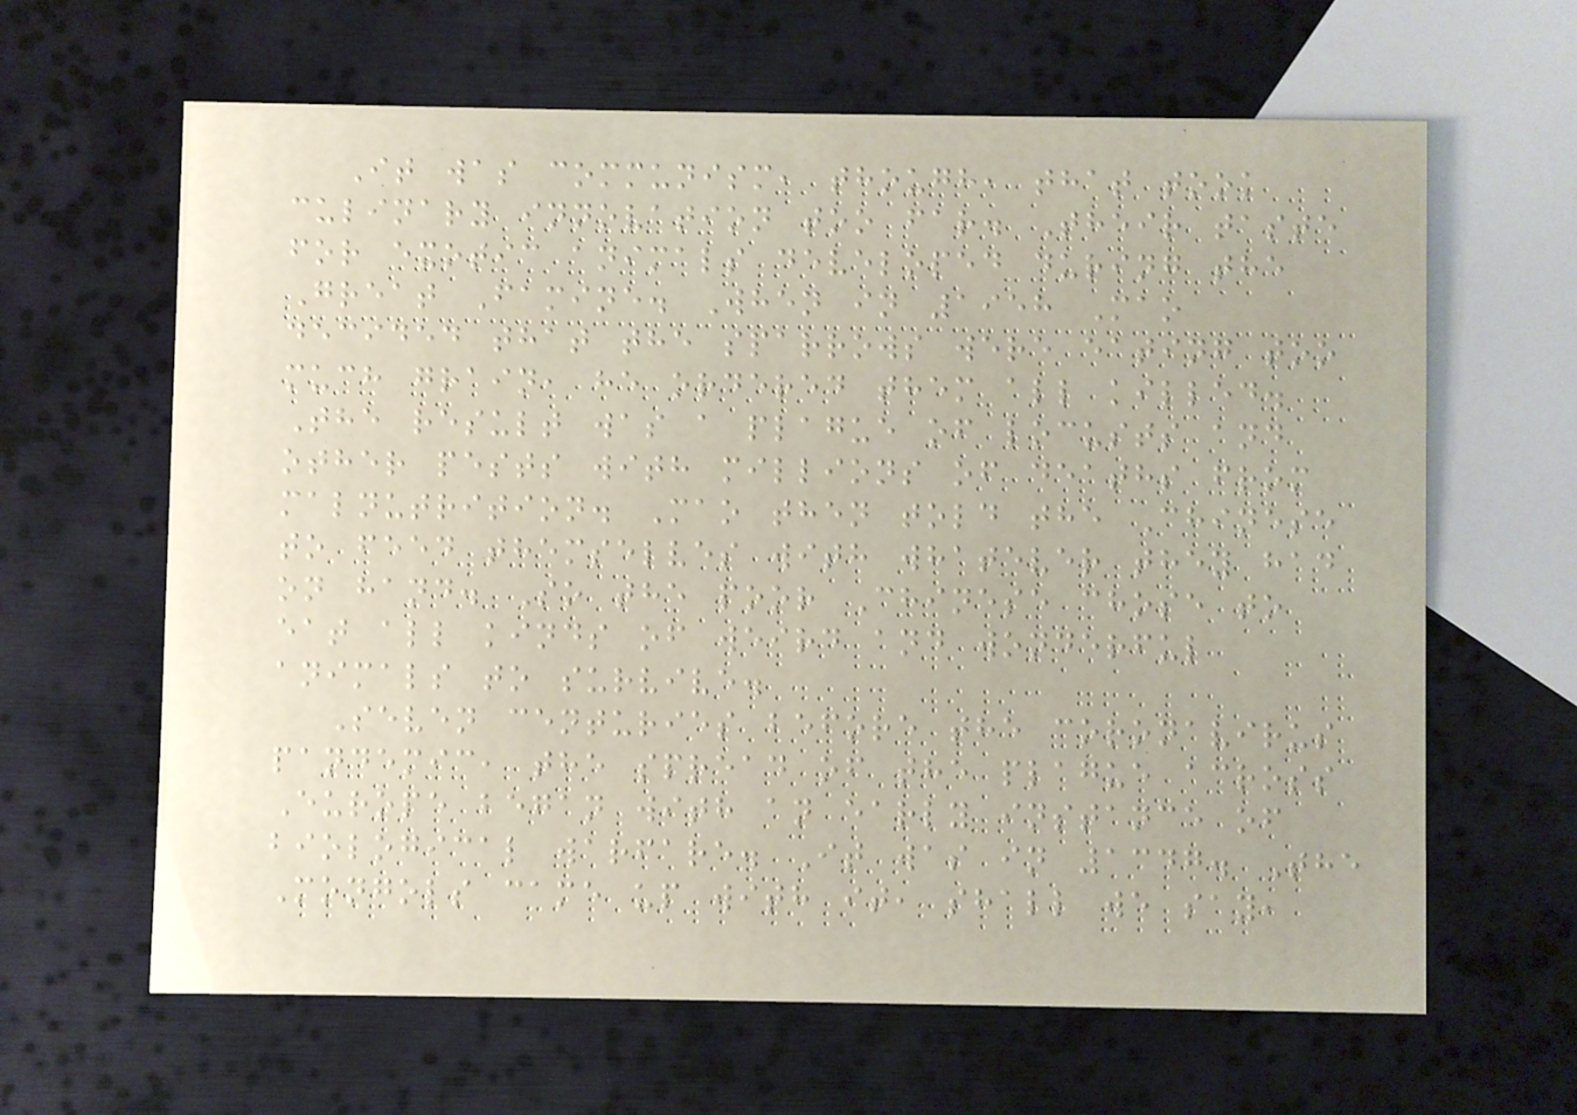It was communism, though, that took
culinary innovation too far. Their taste
for exotic animals developed during the
Great Famine. When in 1958 Mao
decided that the sparrows were eating too
much grain, he ordered them all killed.
The result was a plague of locusts and
other pests with millions of deaths from
malnutrition. Mao then told the Chinese
to feed themselves with whatever they had
on hand. So the poor Chinese chose to
eat all kinds of weird and wonderful
animals to survive.
Seven centuries before the coronavirus
pandemic, the spread of the plague across
Europe began with an early instance of
biological warfare. It was in 1347. The
Mongols came up with it, shall we say,
